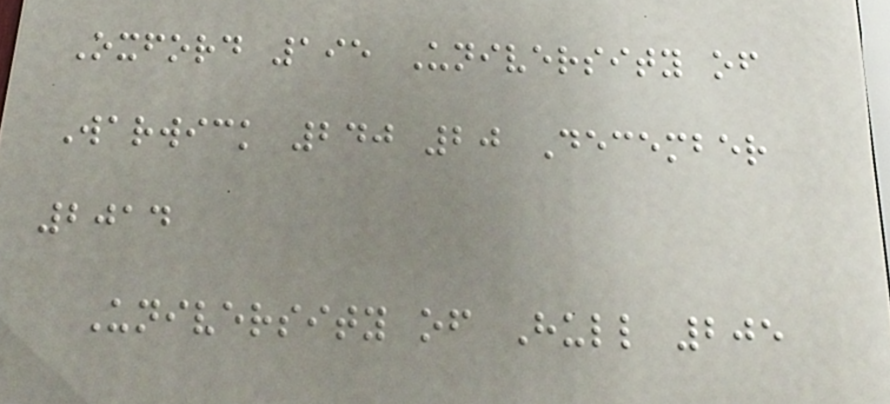Oxford 195 University of
Warwick 240 20 December
2014
University of Hull 205
